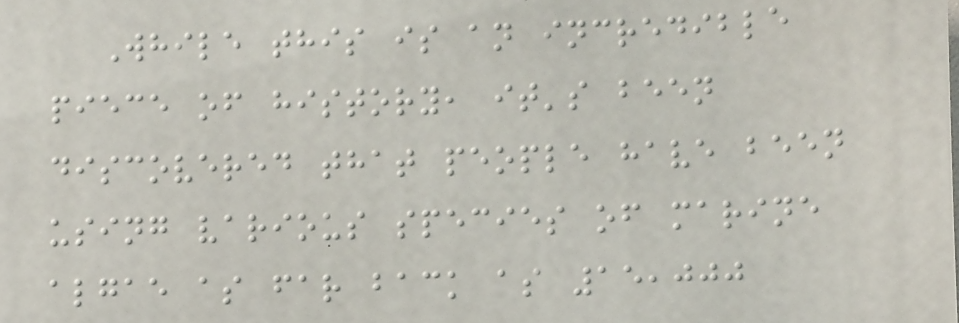While this is an incredible
piece of history, it's been
discovered that people have been
using various species of marine
algae as far back as 15,000
